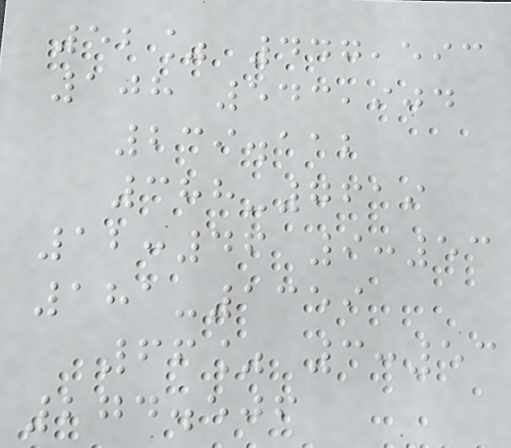52% 447,593
108 543,904
239.112
388-7619
12:46 9:53
181-1359
66% 3:53
274.506
